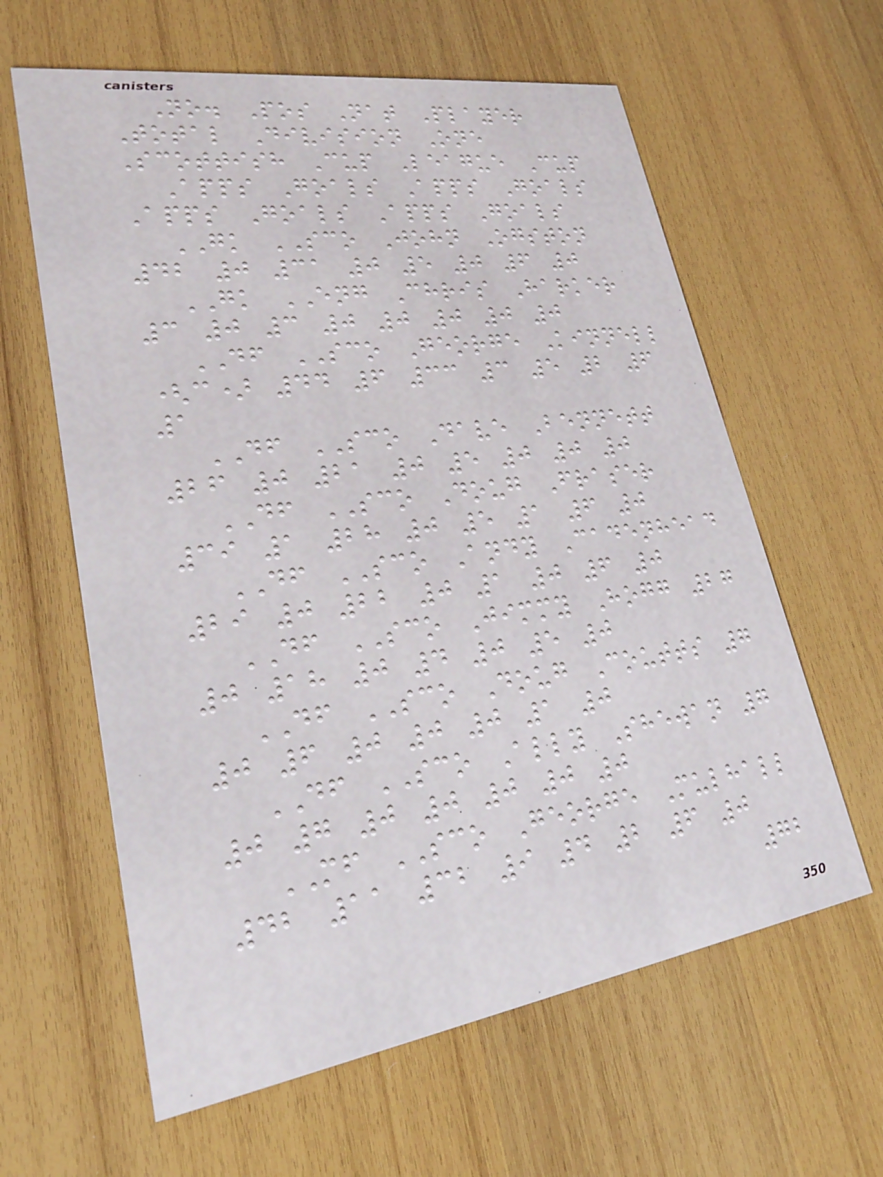No. Pos Nat Player
Total Division One
Scottish Cup League Cup
Apps Goals Apps Goals
Apps Goals Apps Goals
GK SCO John Ogston
42 0 31 0 5 0 6 0
GK ENG Chris Harker
3 0 3 0 0 0 0 0
DF SCO George Kinnell
(c) 44 6 33 3 5 2 6
1
DF SCO Dave Bennett
26 0 21 0 5 0 0 0
DF SCO Doug Fraser
39 1 28 0 5 1 6 0
DF SCO Andy Cadenhead
29 0 22 0 1 0 6 0
DF SCO Jimmy Hogg 27
0 18 0 4 0 5 0
DF SCO Doug Coutts 7
0 6 0 0 0 1 0
DF SCO Ally Shewan 7
0 7 0 0 0 0 0
MF SCO George Mulhall
42 11 32 9 4 2 6 0
72
